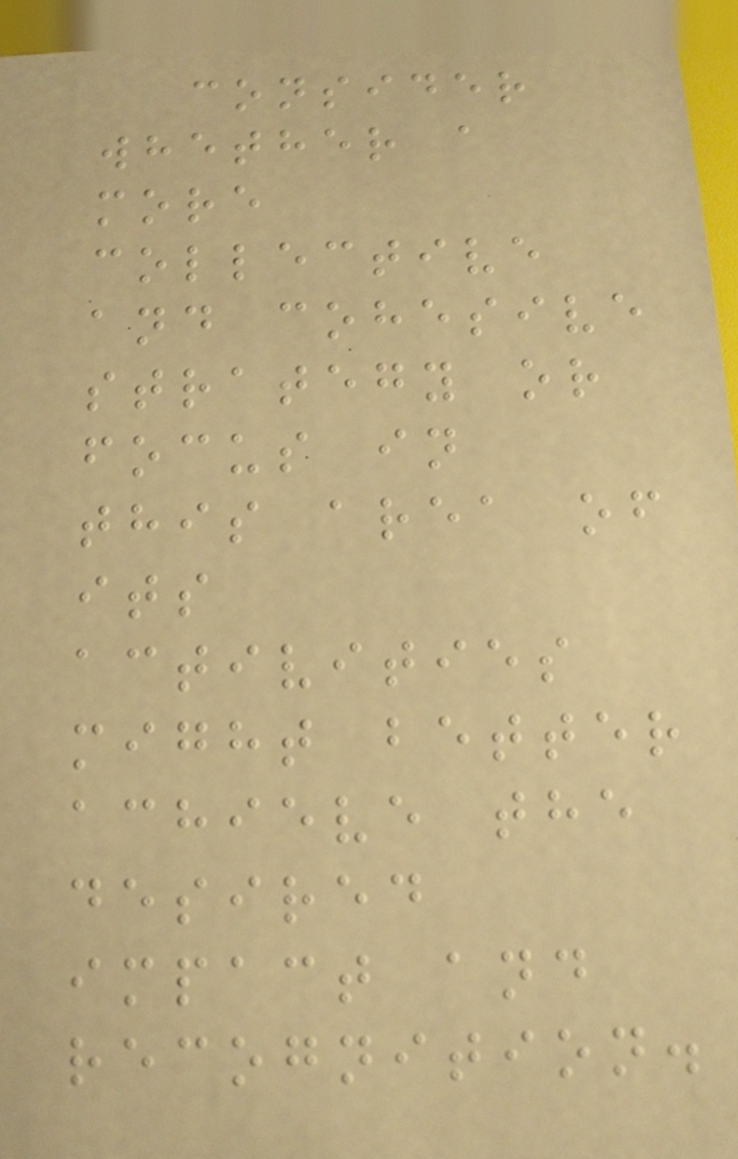consider
whether a
more
collective
and cohesive
strategy or
focus in
this area of
its
activities
might better
achieve the
desired
impact and
recognition.
